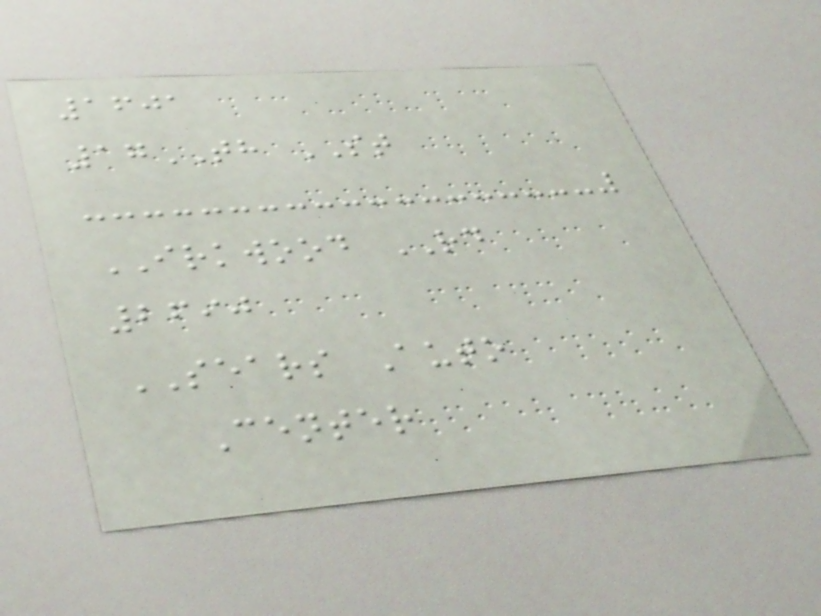1601
17TH ST
IRKWOOD RD
2690
SEARS Auto
Center
